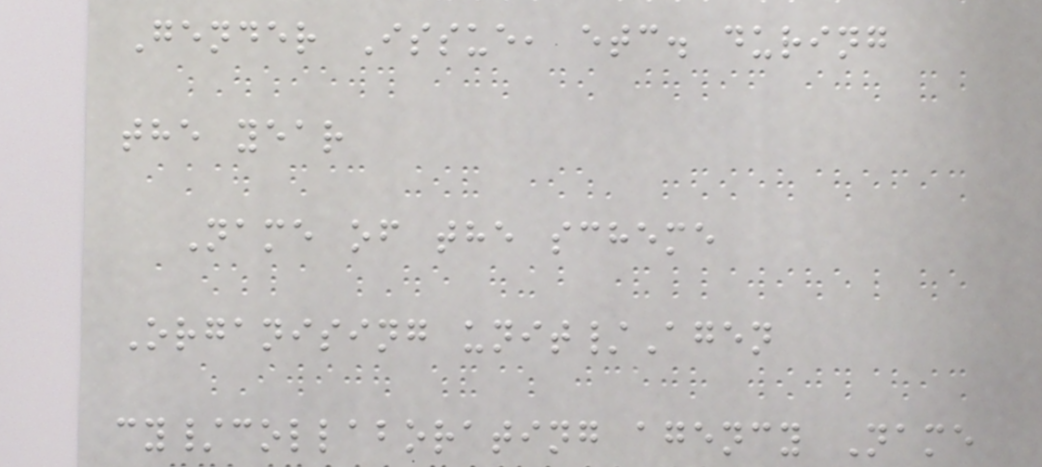Gender Issue, etc. during
the year
Name of the scheme
Organising unit/Agen
cy/collaborating agency Name
